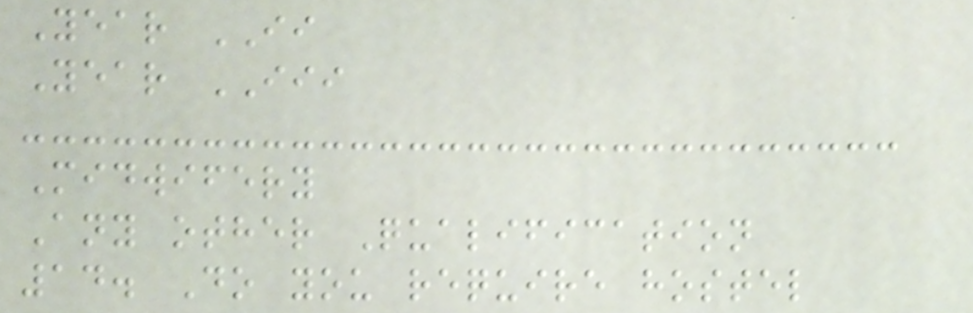Year II
Year III
Midwifery
Any other Qualification
14. Do you require hostel
